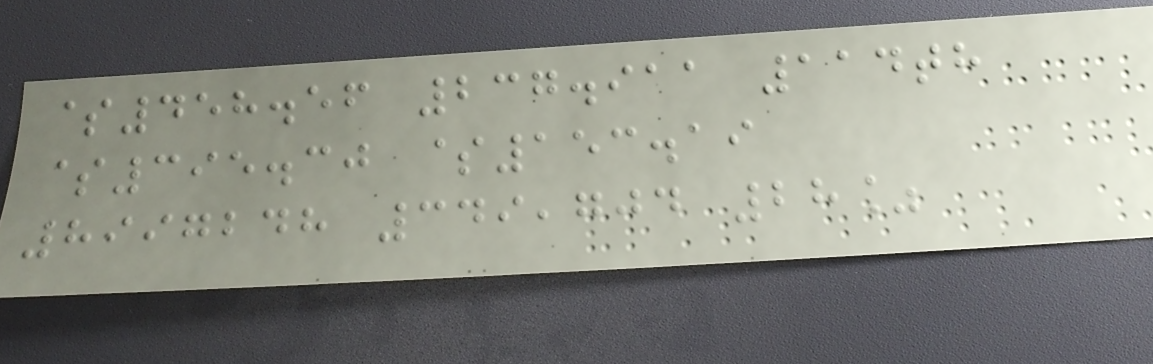$458.56 237.911 114th
$395.30 $153.19
8997248 349,704 28%
